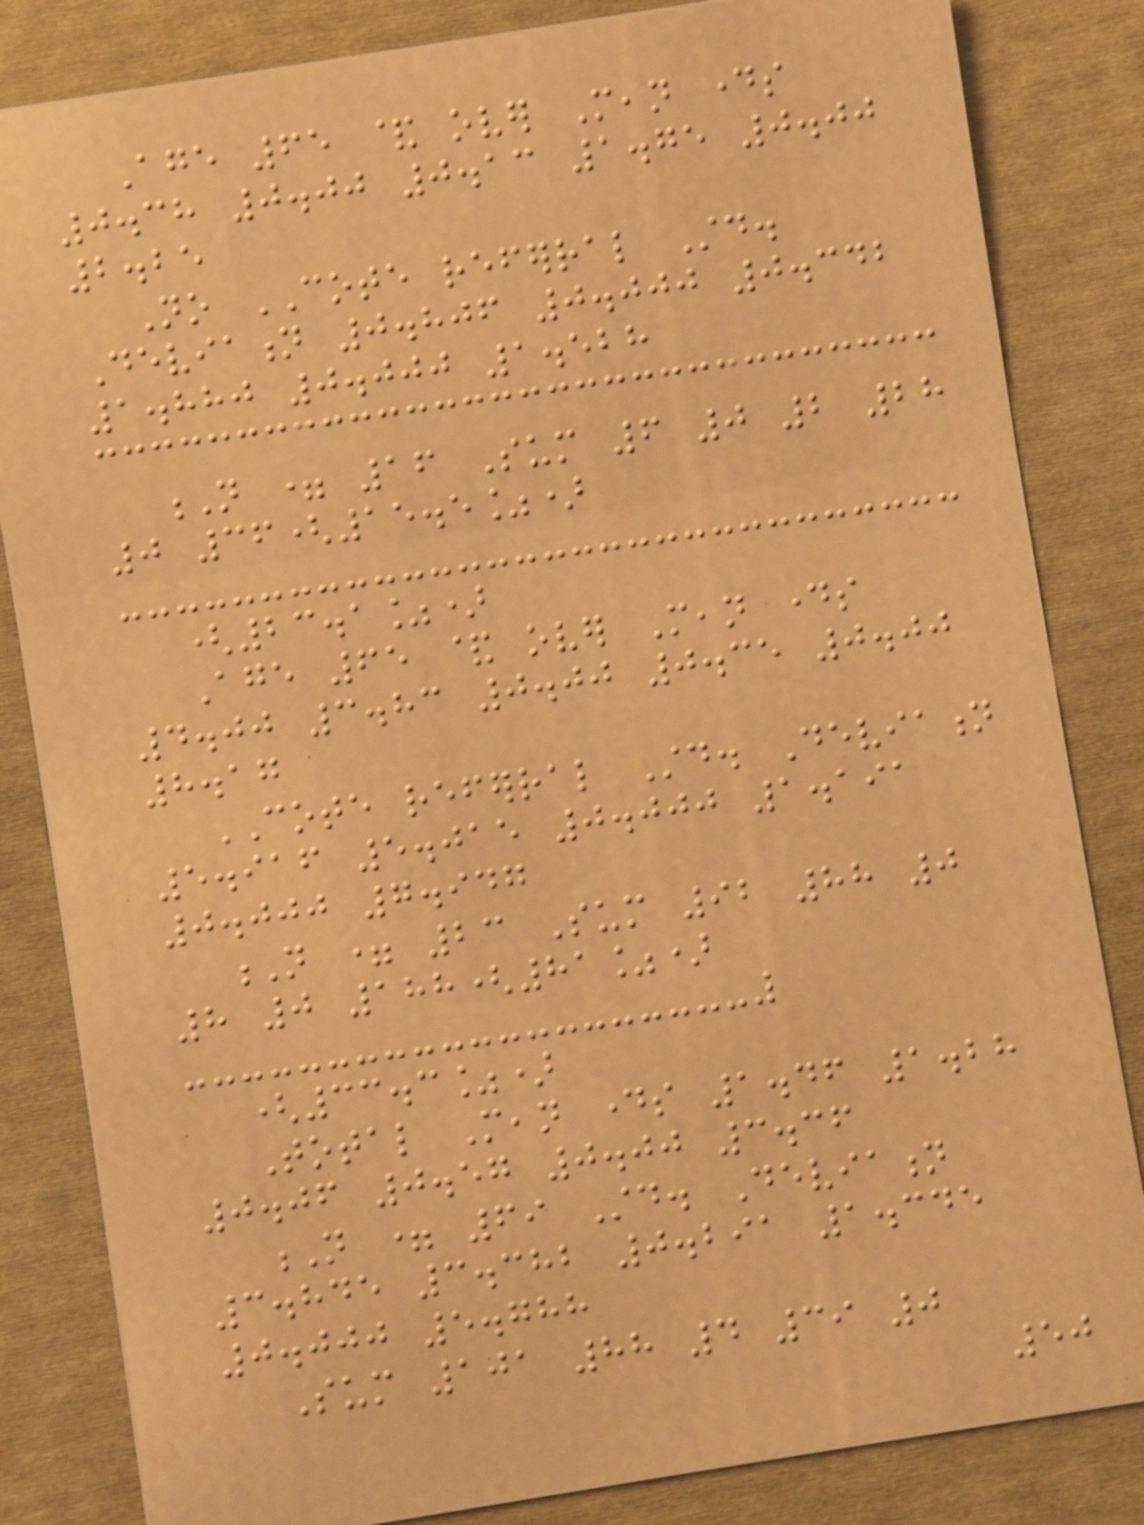Age 65 & over Mean days
0.38 0.00 0.13 1.75 0.00
2.25
No COTE referral Std.
Deviation 0.806 0.000 0.342
1.880 0.000 1.528
N = 16 Sum 6 0 2 28
0 36(15.5%)
(23.1%)
Age 65 & over Mean days
4.00 3.83 0.00 0.35 0.00
8.17
COTE referral Std. Deviation
5.916 5.015 0.000 1.191
0.000 7.947
N = 23 Sum 92 88 0
8 0 188(81%)
(33.3%)
Total Mean days 1.46 1.28
0.06 0.57 0.00 3.36
N = 69 Std. Deviation
3.845 3.382 0.291 1.345
0.000 5.788
Sum 101 88 4 39 0
50
